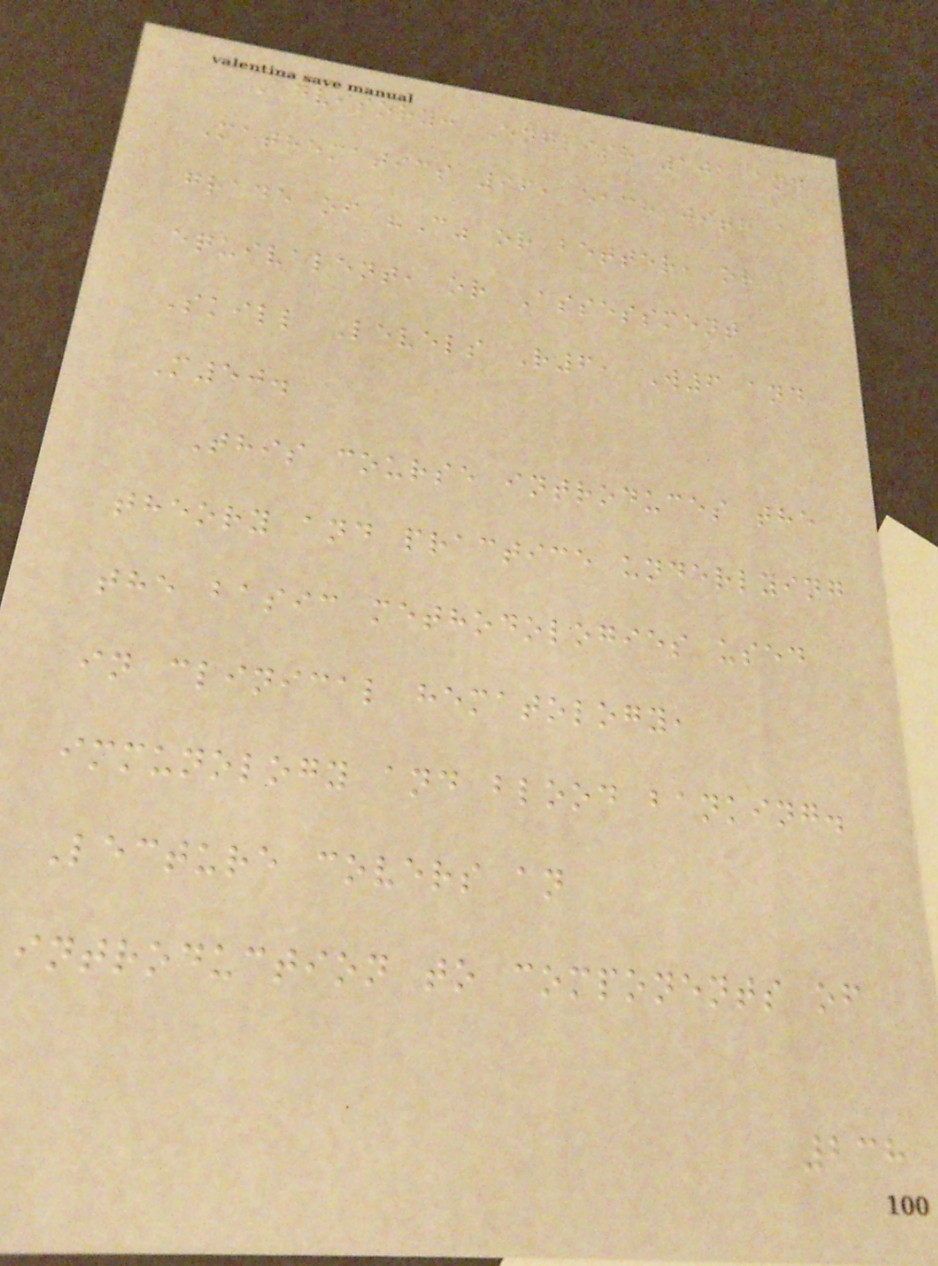Advisory: English 101 and
Mathematics 96, each with a
grade of "C" or better, or
equivalent, or Assessment
Skill Levels R6, W6 and
M50.
This course introduces the
theory and practice underlying
the basic methodologies used
in clinical hematology,
immunology and blood banking.
Lecture covers an
introduction to components of
238
